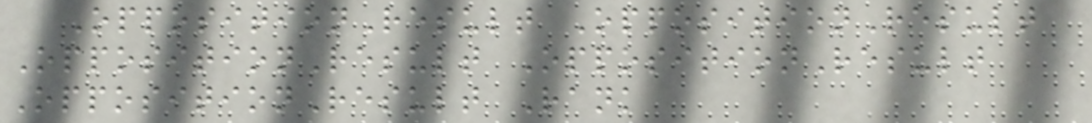OppositionResult OppositionResult
OppositionResult OppositionResult
OppositionResult Rank
